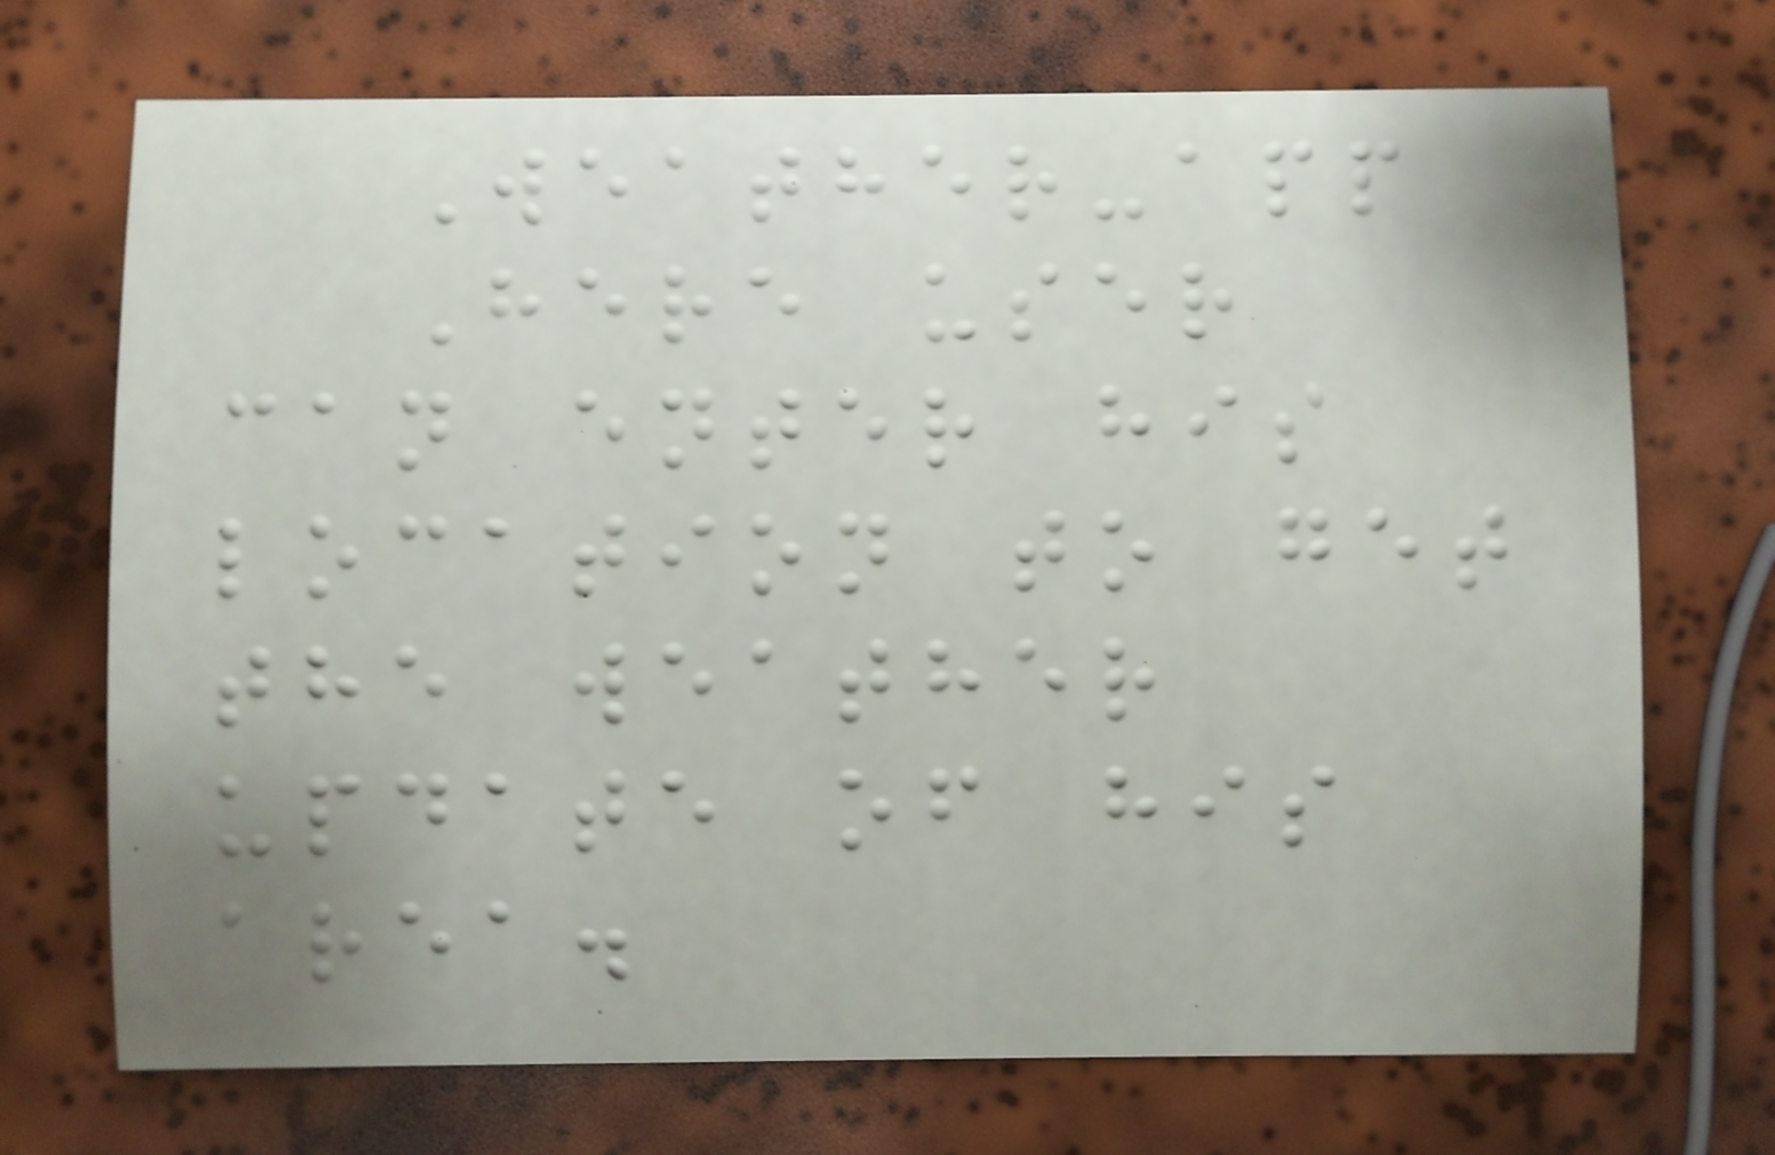Weather-app
Here user
can enter his
location to get
the weather
update of his
area.
